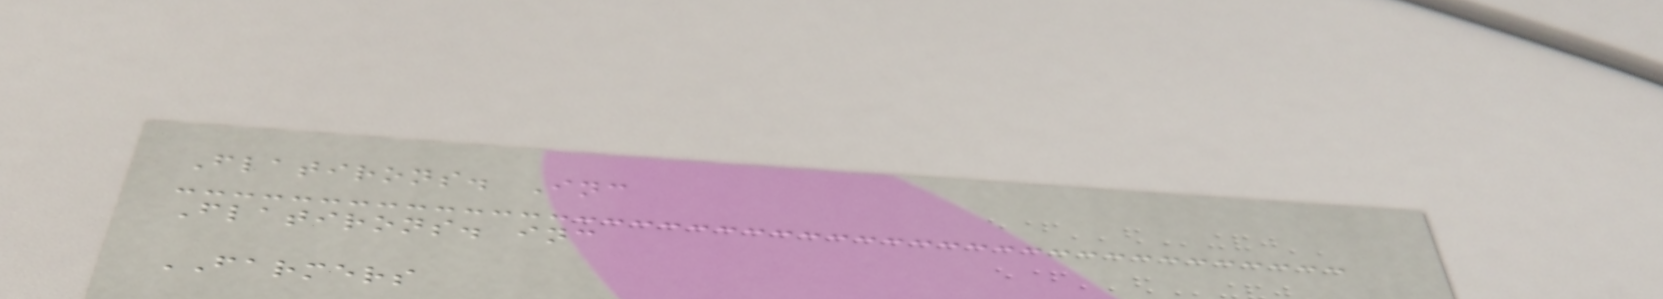Flatirons. Inc
Flatirons. inc
FARMERS
